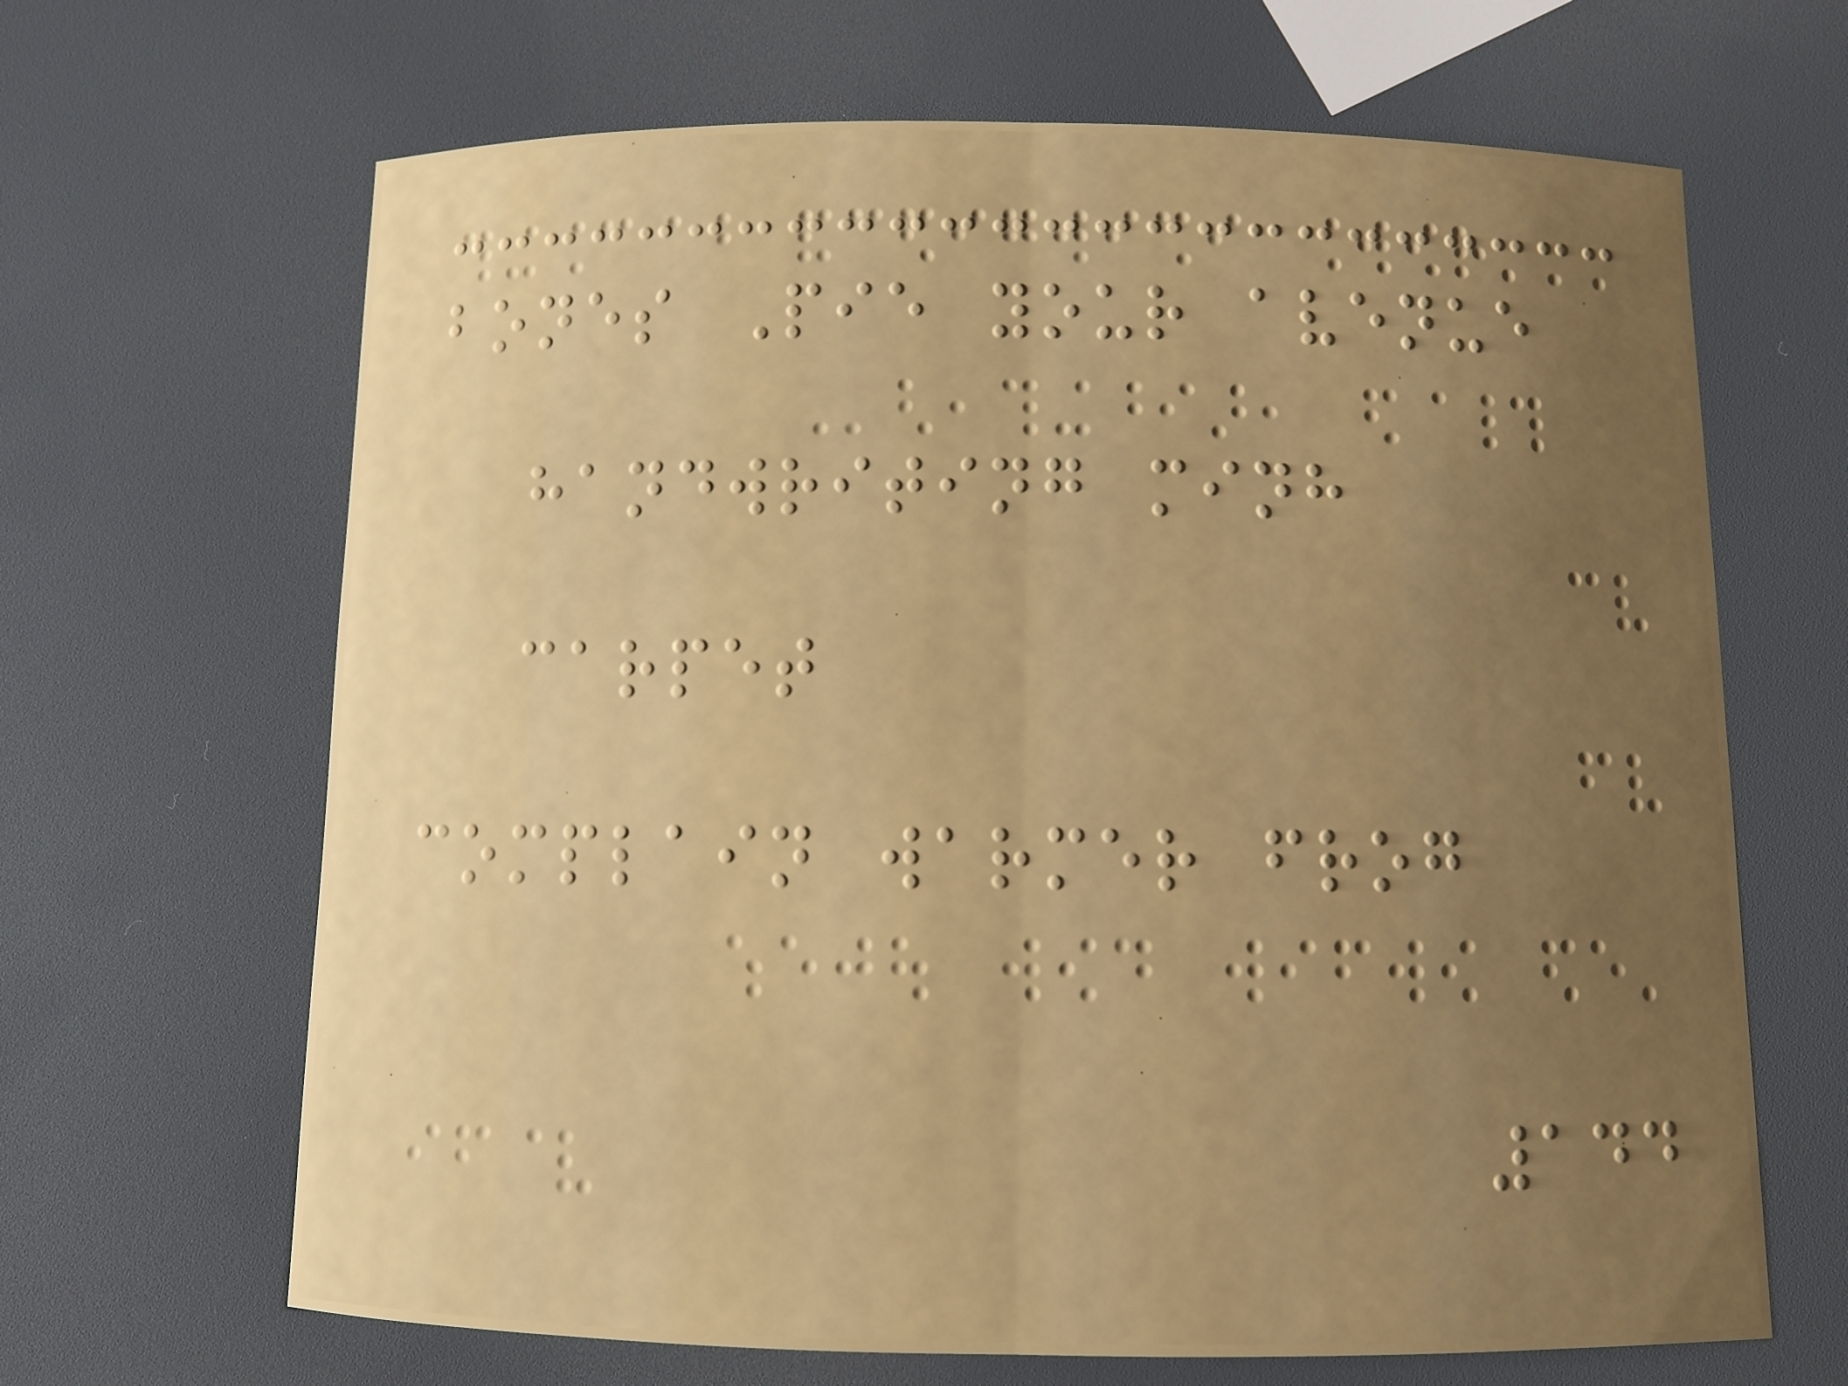bones Pie your avenue
handwriting minh
carpet
complain warmer frog
144
